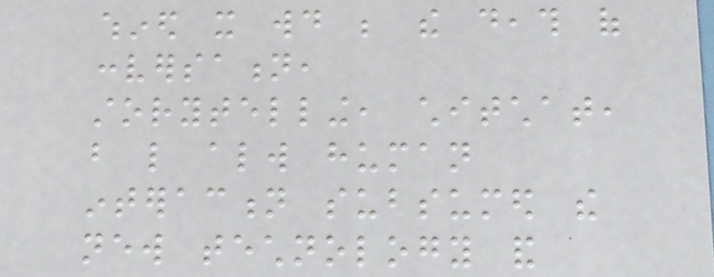whined it would be the death of
conversation,
storytelling, chitchat,
but like always human
interaction subsumed the
new technology and
